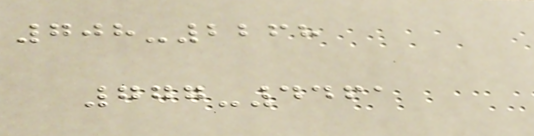708-2268
777-4461
